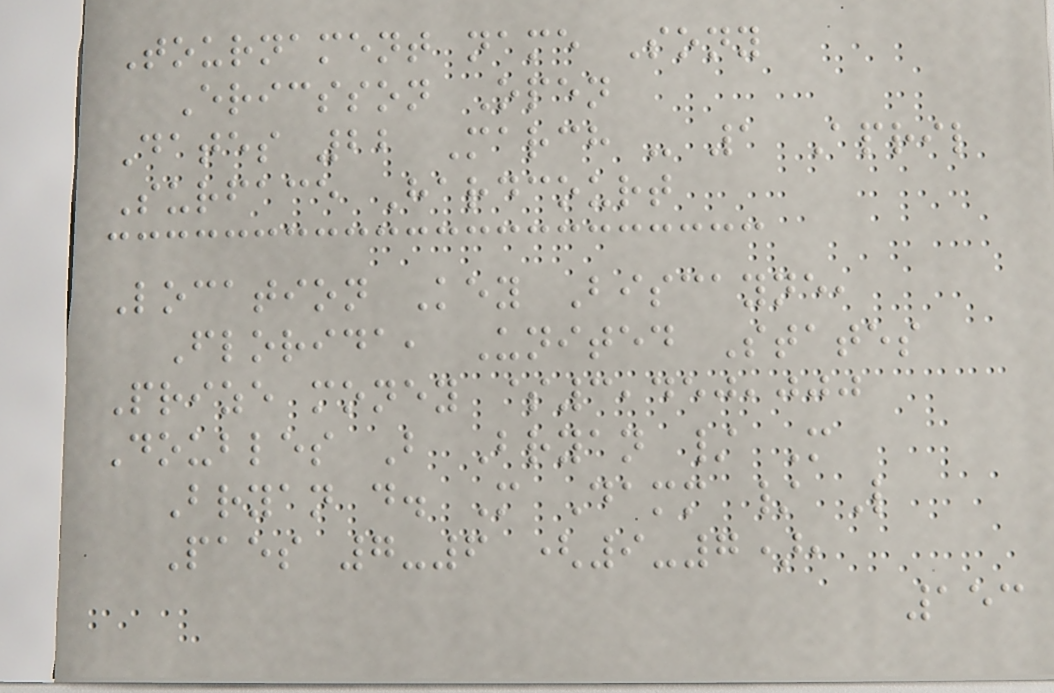Tournament name Sony
Ericsson Open
Dates 22 March - 1 April
Surface Hardcourt
Location Key Biscayne,
Florida, United States
Prize money $3,450,000
Doubles B Bryan / M
Bryan d. M Damm / L
Paes 7-6 (9-7),
153
